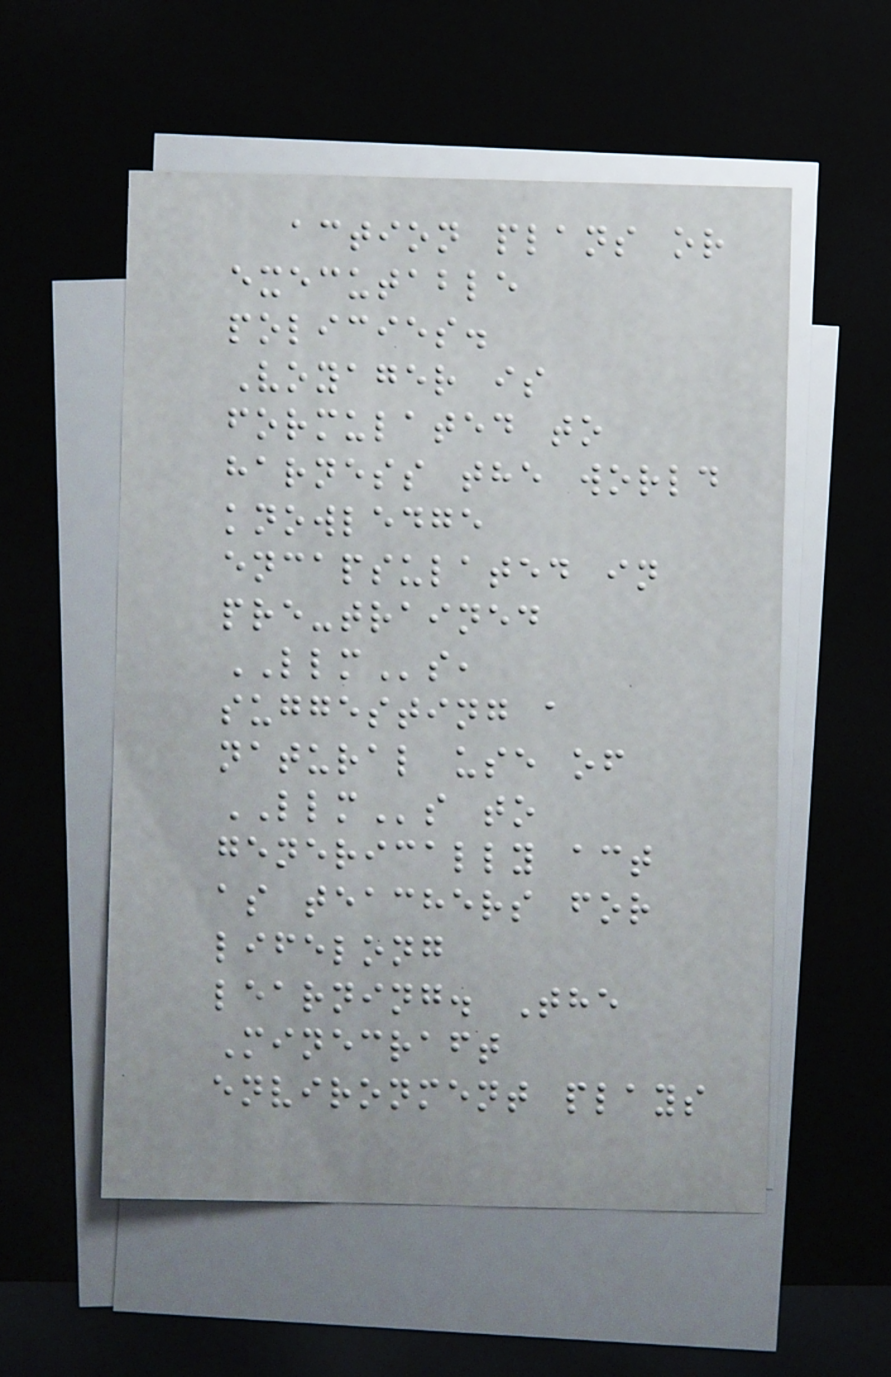action plans or
executable
policies.
Voyager is
formulated to
harness the world
knowledge
encapsulated in
pre-trained
LLMs,
suggesting a
natural use of
LLMs to
generically act
as teachers for
lifelong
learning. The
Minecraft
environment plays
